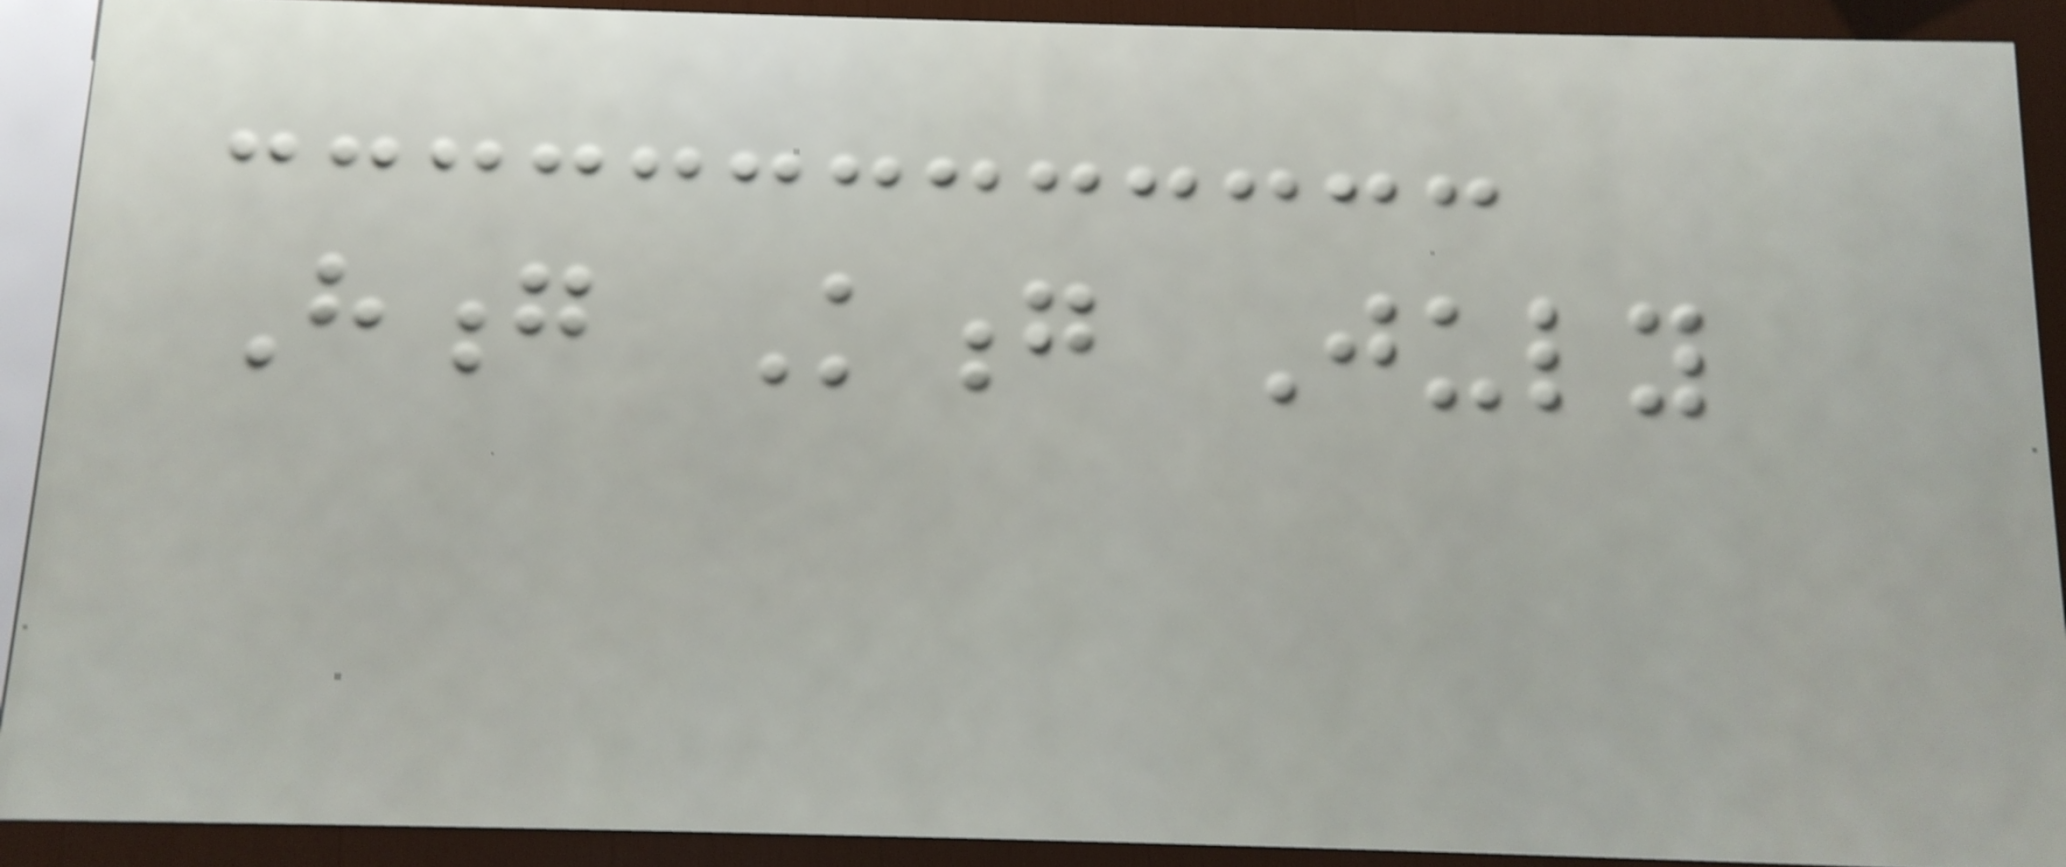Hong Kong July
